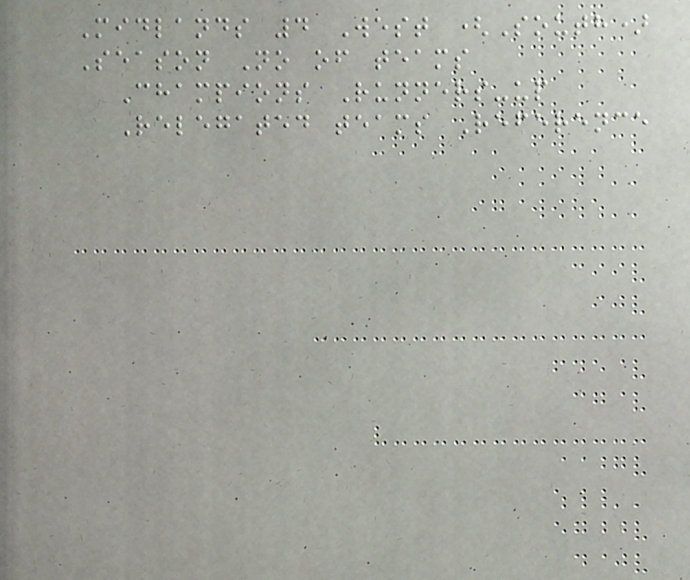Midlands 4 West (South)
Season No of teams
Champions Runners-up
Relegated teams Reference
